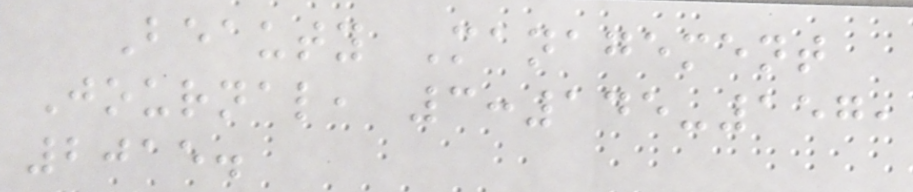Beauty Management
Journal, 3:145-157,
2015.
